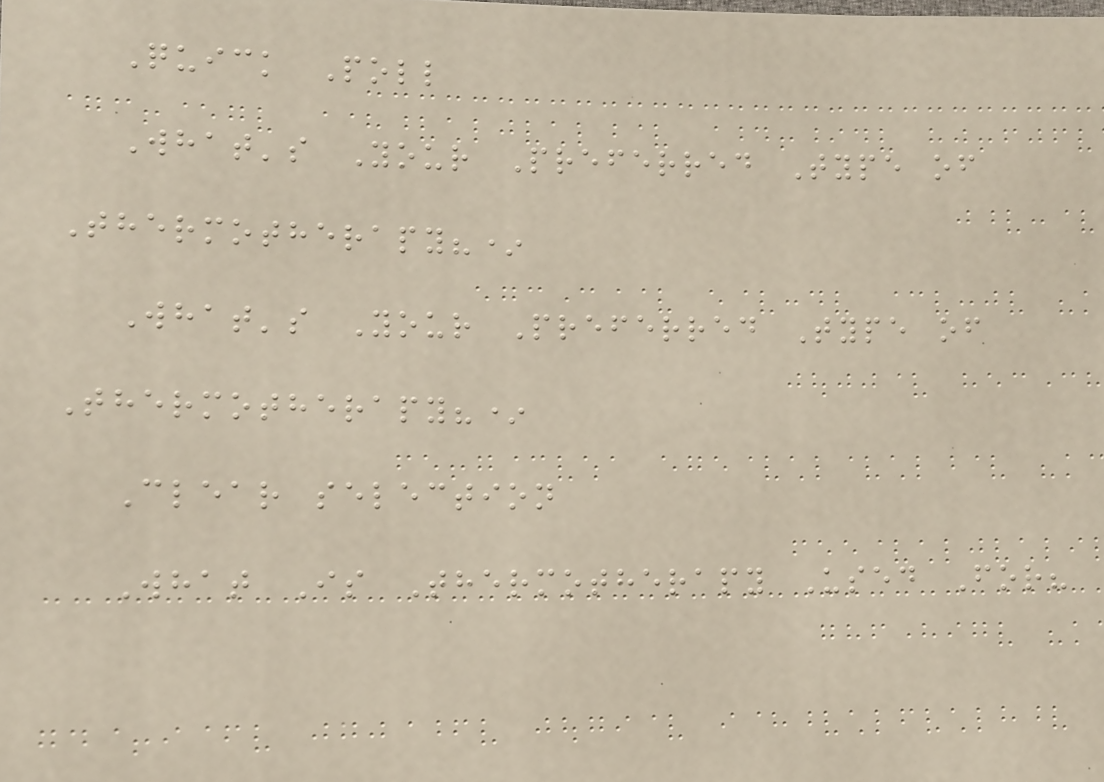Quick Poll
What's Your Preferred Type of
Thermotherapy?*
What's Your Preferred Type of
Thermotherapy?*
Clear selection
What Is Thermotherapy Used For?
